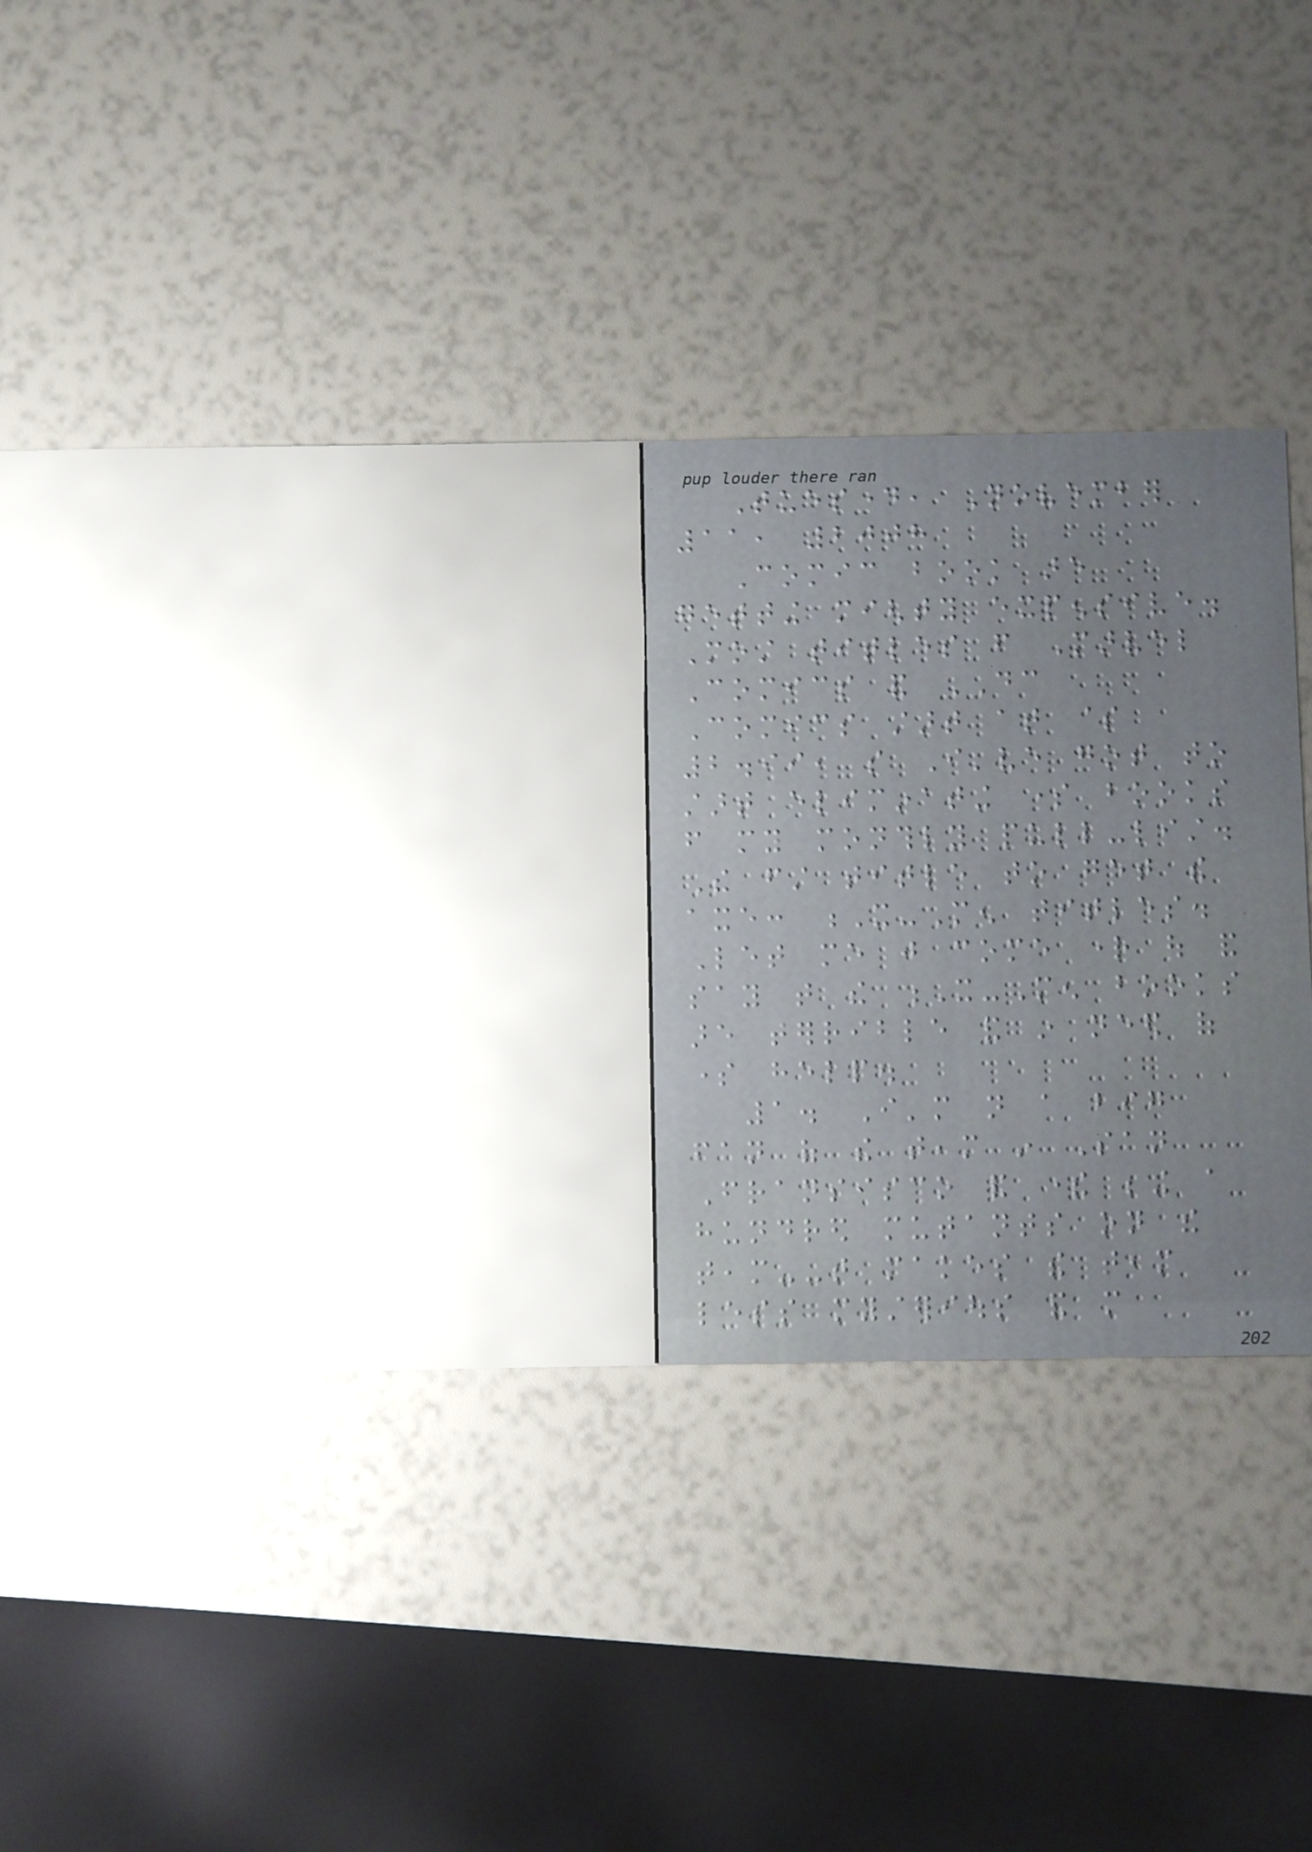Tuesday, November
11, 2008
Comic book are
getting mighty expensive.
Most titles from Marvel
Comics and DC
Comics start at $
2.99, so I've got to
start eliminating some books
from my monthly pull-list.
The first title to get the
axe: X-Men titles.
Let me just come right out and
say that the X-Men books
are terrible and in need of
some help.
1. I'm not a big
fan of the team in San
Fransisco and there being a
hundred mutants on the
team--that makes the team
less mysterious and more
